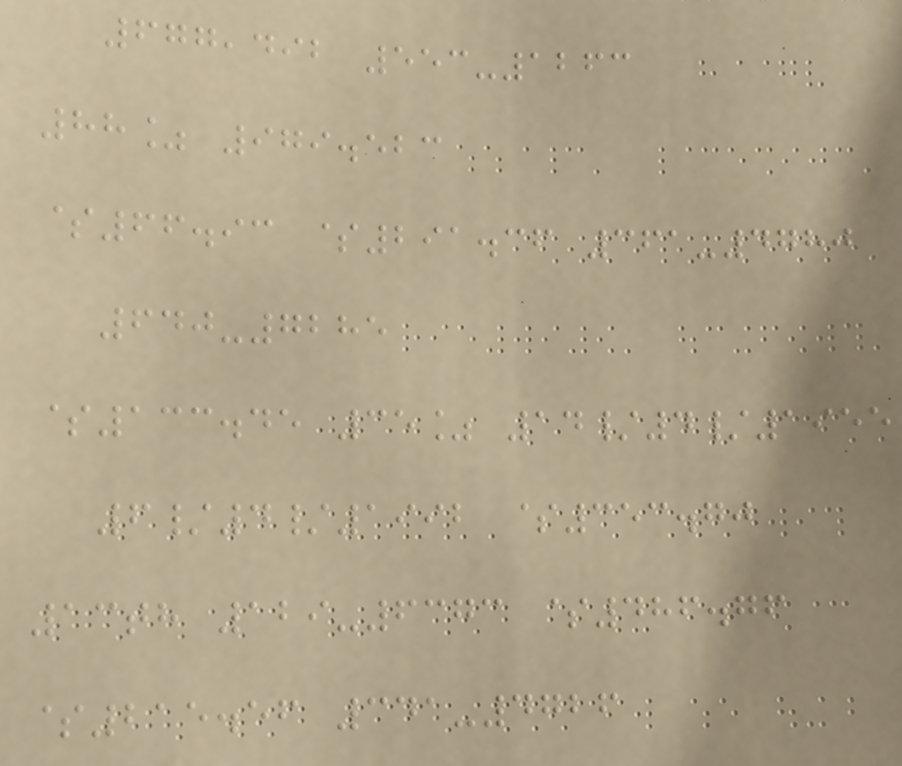677,492 553-1263
88% 979.523
$66.93 $291.36 361-4780
640-7285
$133.45 35% 14/4/1955
6/4/1992 $353.70
13th 129-6373 $486.76
$215.56 341-4726
